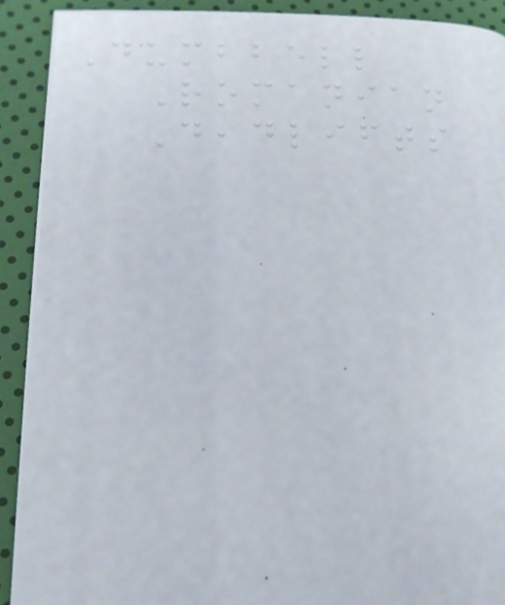Dumbbell
Romanian
Deadlifts
